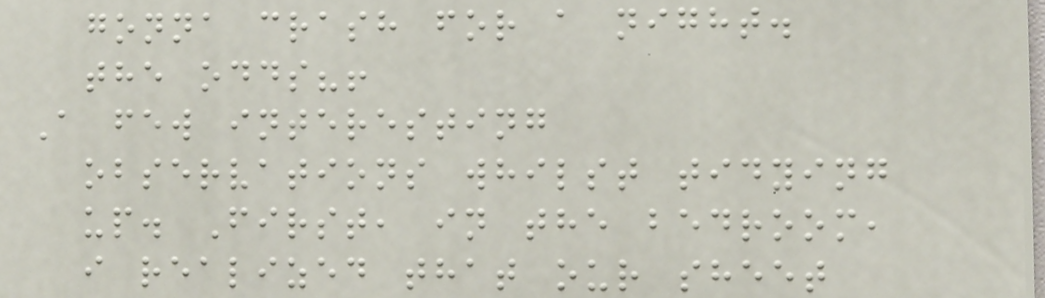gonna crash for a night.
the odds?!
A few interesting
observations whilst tidying
up. First, in the bedroom,
i realized that our sheet
